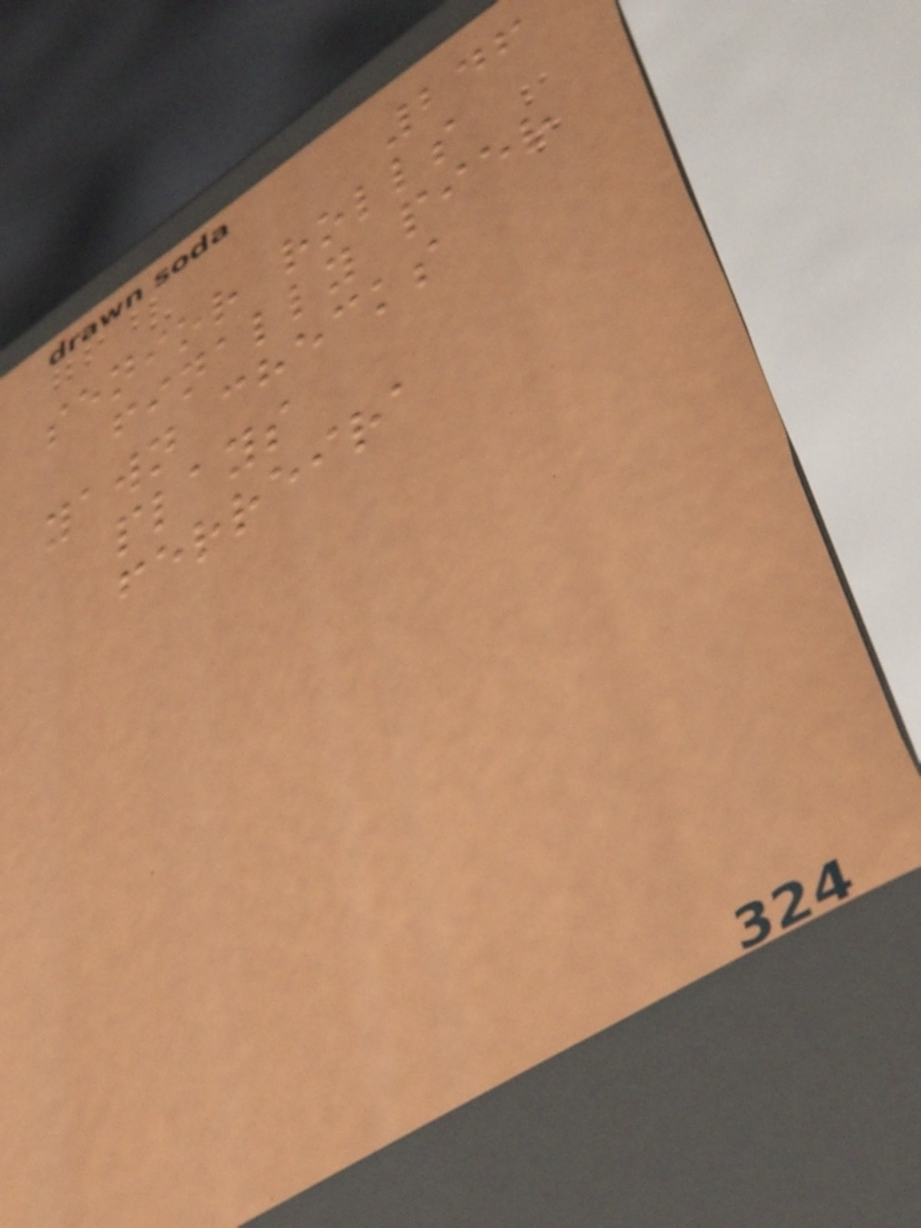246
senior rolls
finally pier
yawn checks
plays
ferreira
